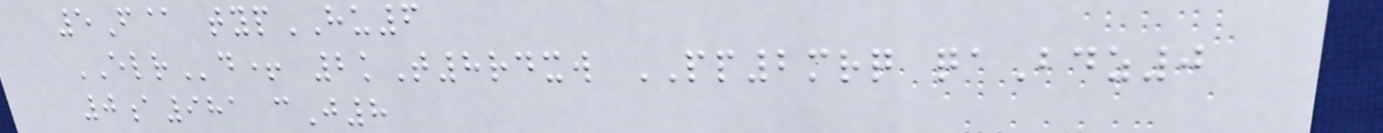5F@ typHU6
ELRd+ 2kT8rdxw PP2mrq qaBdz0
0a981 cJ8
